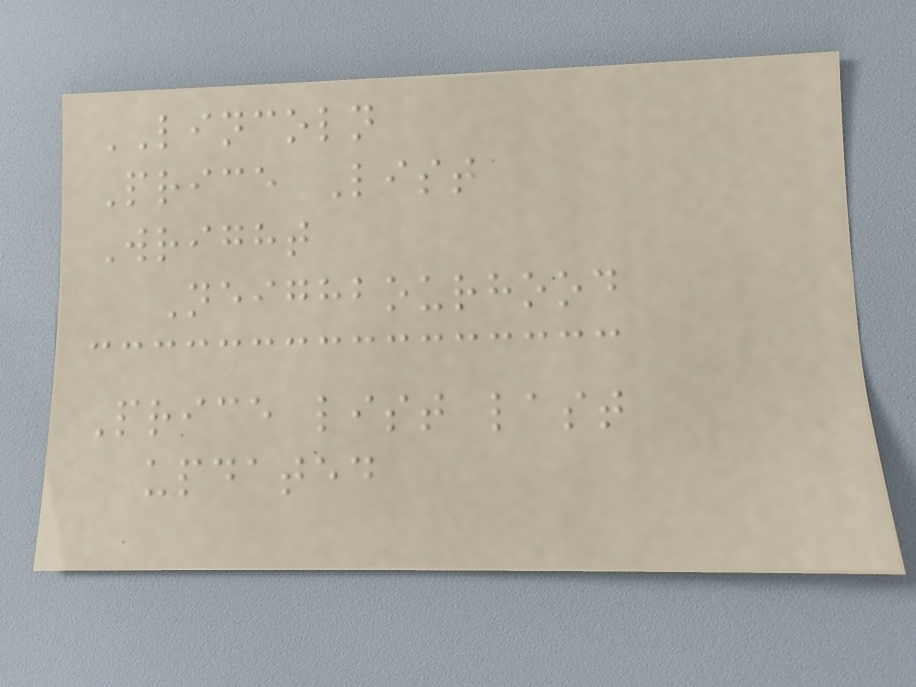LINCOLN
Price List
Wright
Neighbourhood
Price list last
updated
